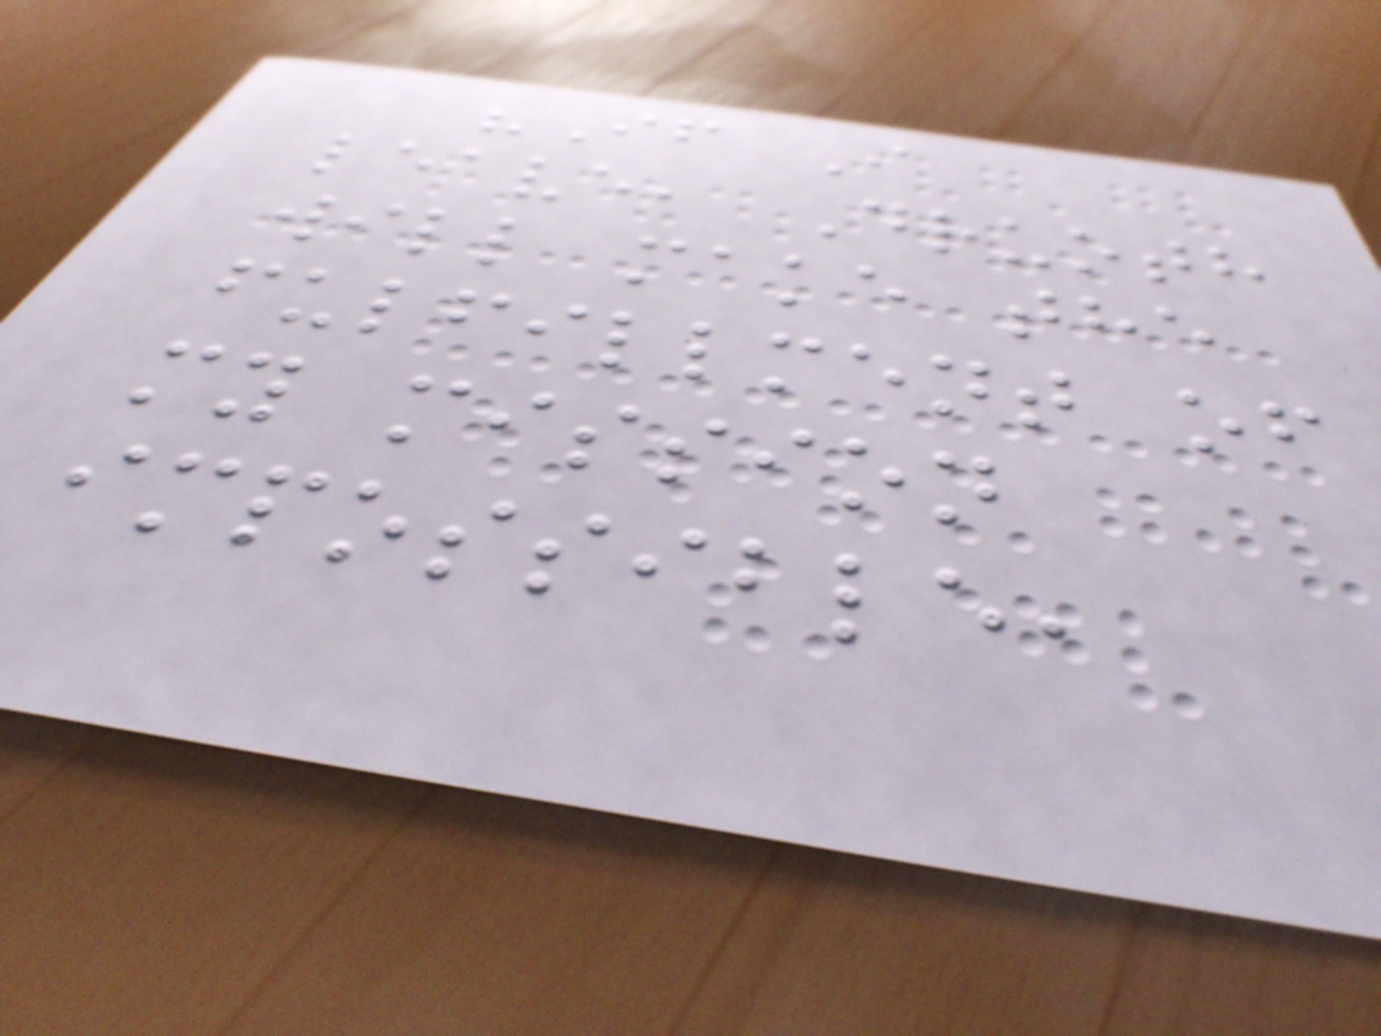"If I
leave, Druoth
will make the
fulfillment of
my mission
impossible,
